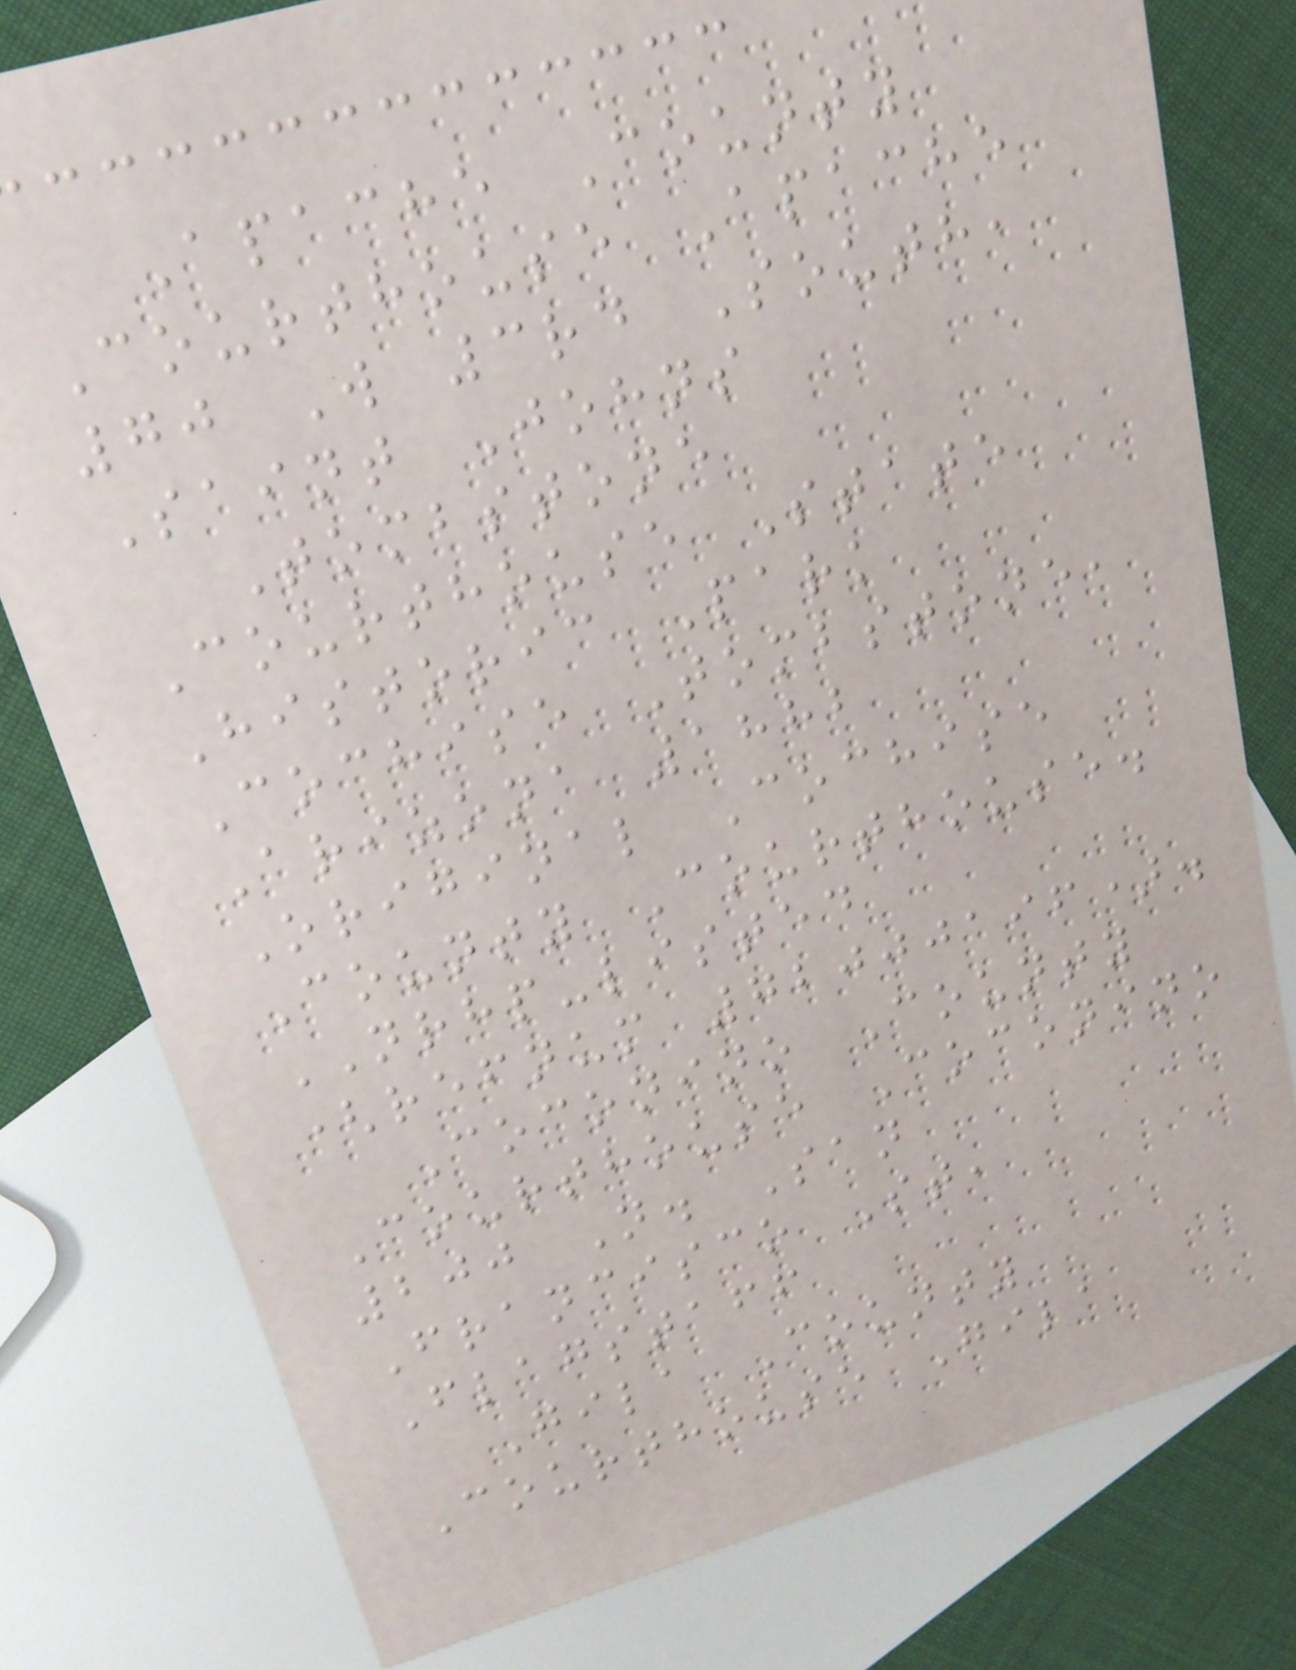Apache County
Courthouse Apache
70 W 3rd South,
Saint Johns
Tombstone
Courthouse State
Historic Park
Cochise Tombstone,
Arizona 1882
Original Cochise
County Courthouse.
NRHP-listed
(refnum 72000196).
Coconino County
Courthouse Coconino
200 N. San
Francisco St,
Flagstaff
Gila County
Courthouse Gila
